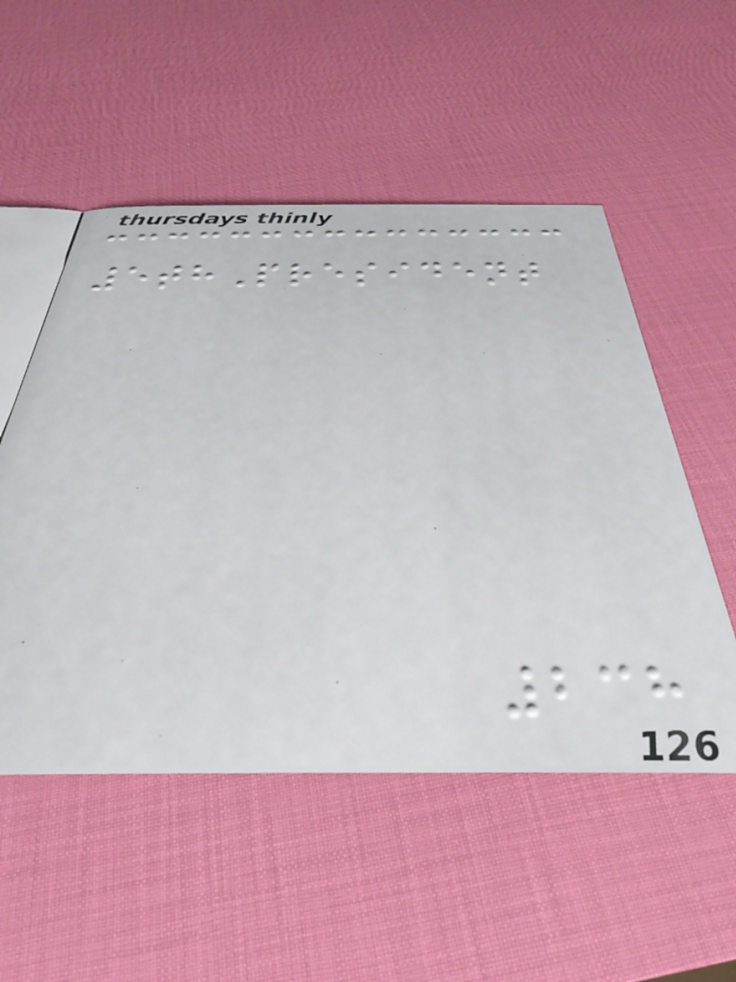5thPresident
238
